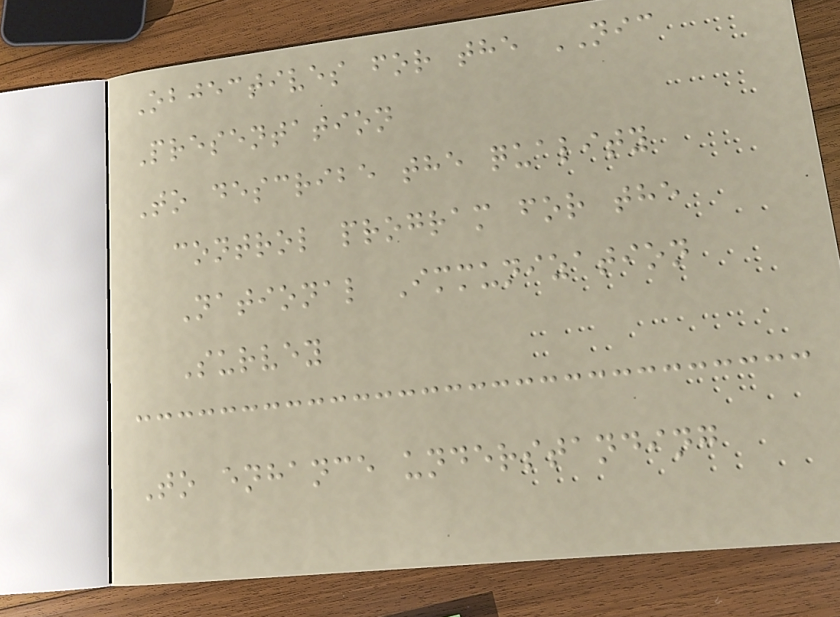Objectives for the NIC
Presentation
To describe the quality
control program for the
National Immunization
Survey
To enhance understanding
